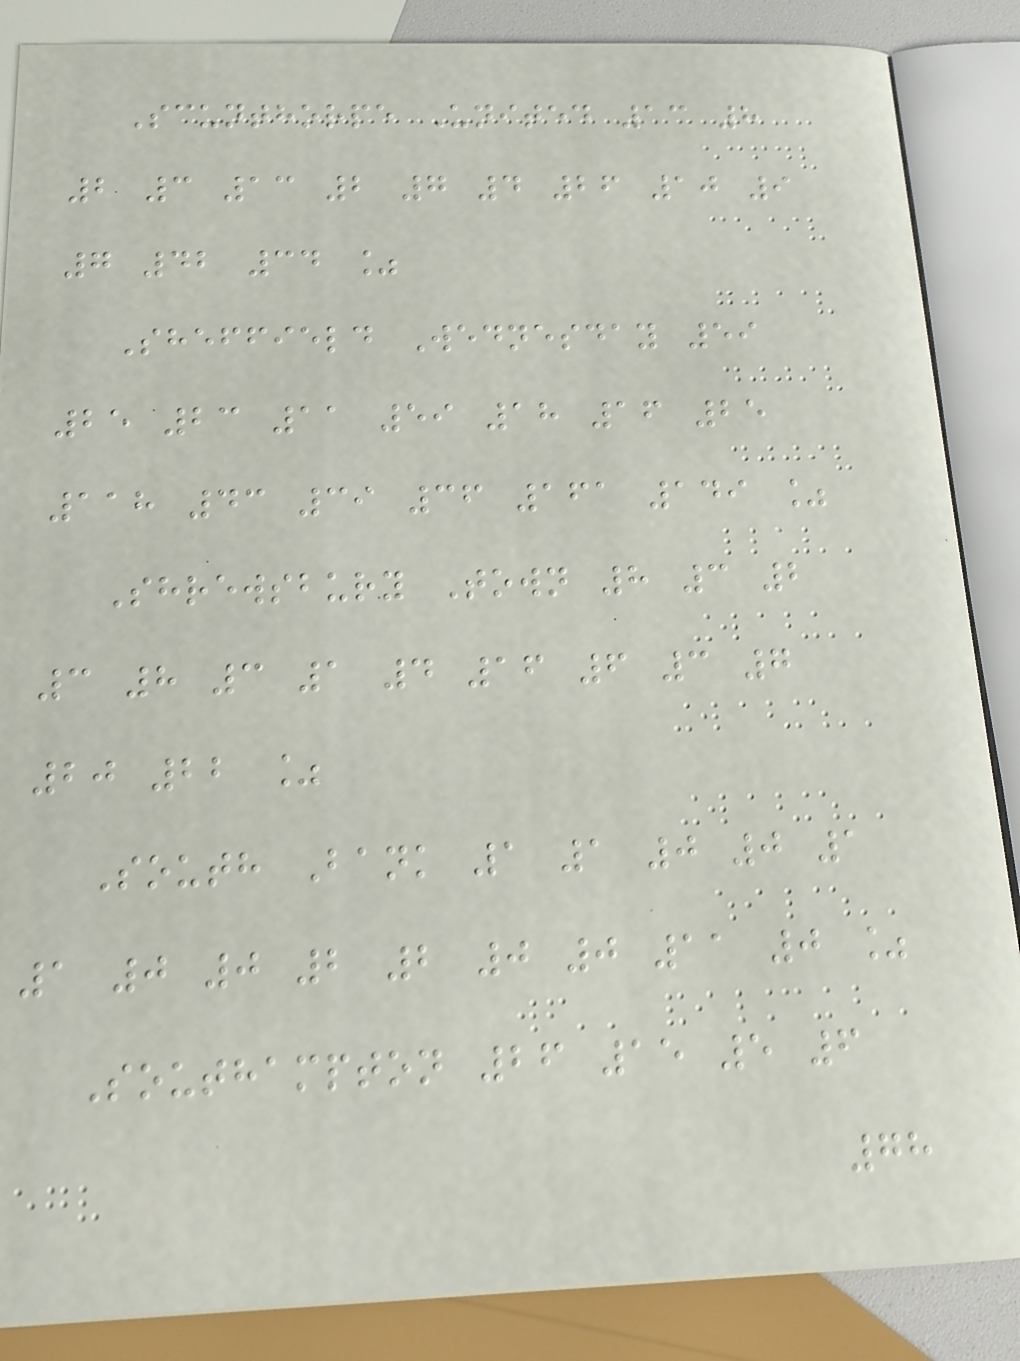Scunthorpe United 13 8
2 3 13 2 7 4 26 10 9
7 42 34 %
Sheffield Wednesday 59
25 23 11 59 18 16 25
118 43 39 36 161 149 %
Shrewsbury Town 8 3 2
3 8 3 1 4 16 6 3 7
20 22 %
South Bank 1 1 0 0 1
1 0 0 2 2 0 0 11 0 %
Southampton 26 15 5 6
78
